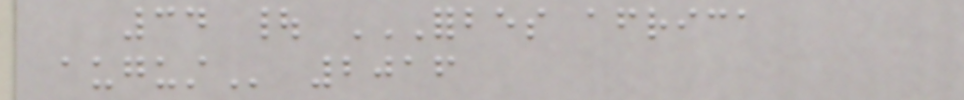34 | FORBES AFRICA
AUGUST 2016
